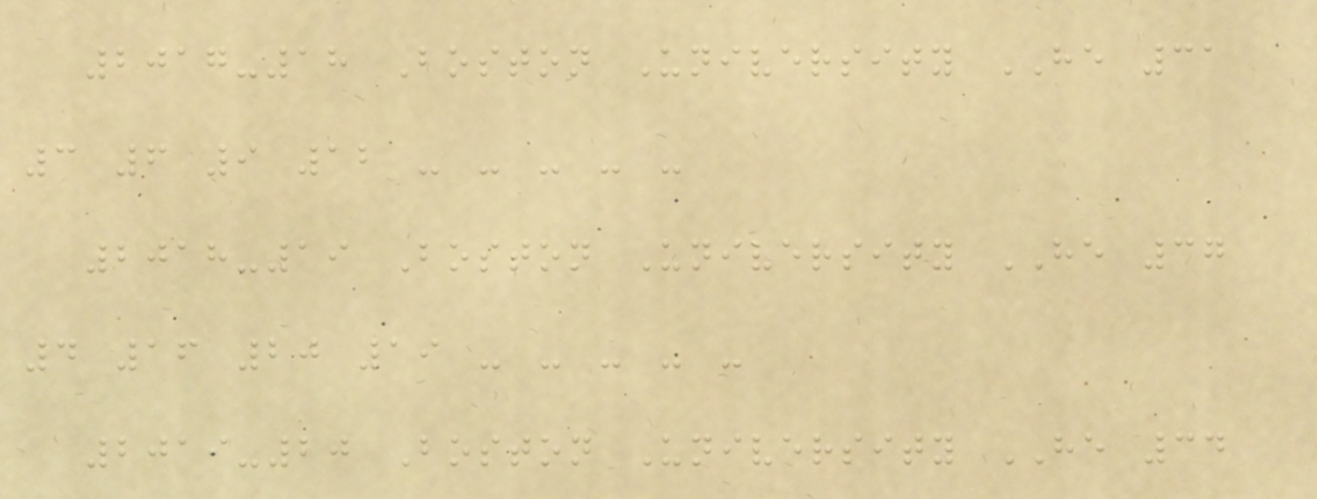2017-18 Boston University HE 31
3 6 9 12 - - - - -
2018-19 Boston University HE 37
4 16 20 19 - - - - -
2019-20 Boston University HE 34
